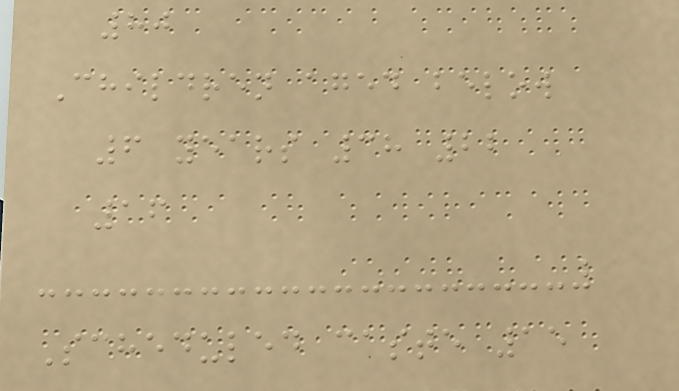80
Children aged below
6 years 38 22
16
Scheduled caste 15
